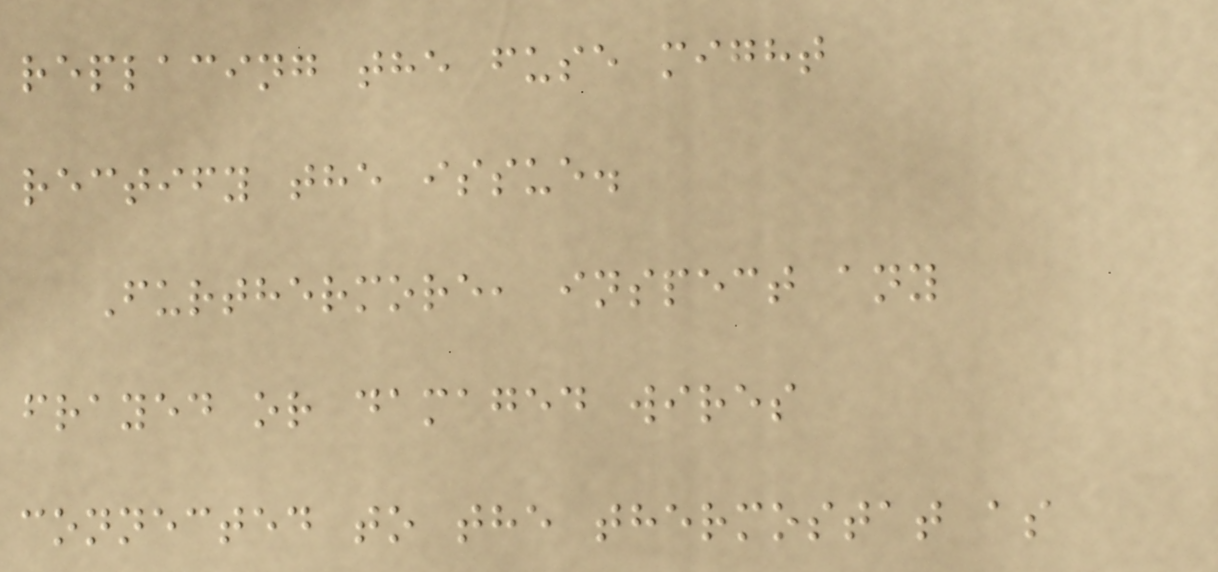replacing the fuse might
rectify the issue.
Furthermore, inspect any
frayed or damaged wires
connected to the thermostat as
